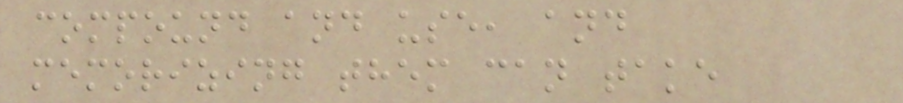compound and use, and
memorizing them can take
